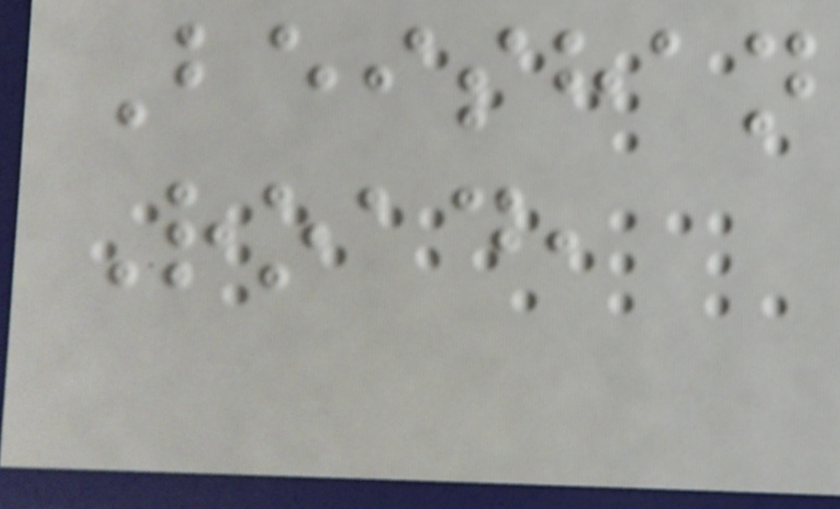Beishan
Road,
